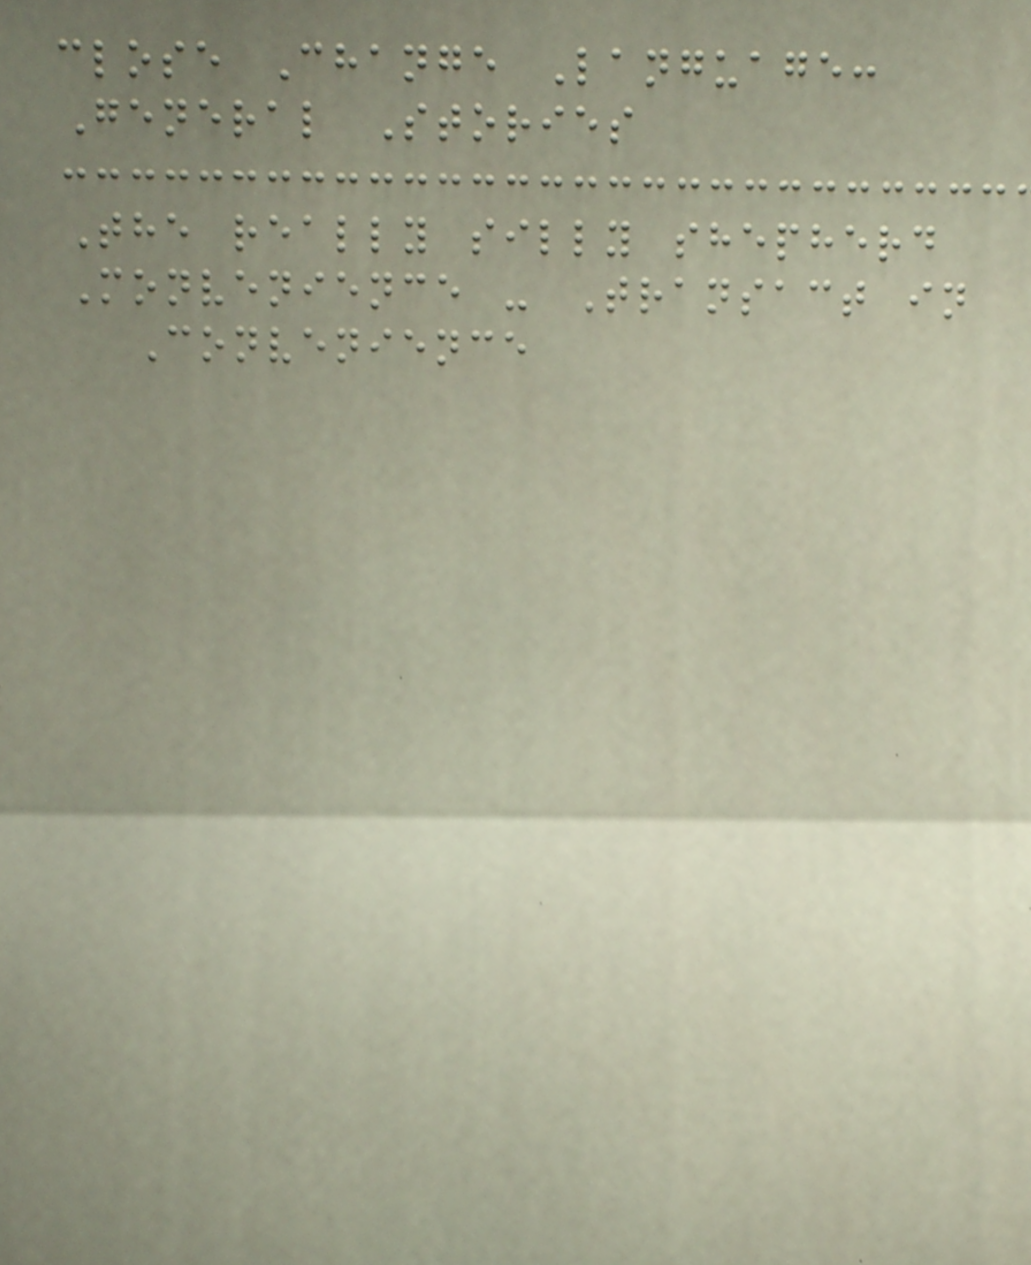close Change Language:
General Stories
The really silly shepherd
Monvenience - Transact in
Convenience
